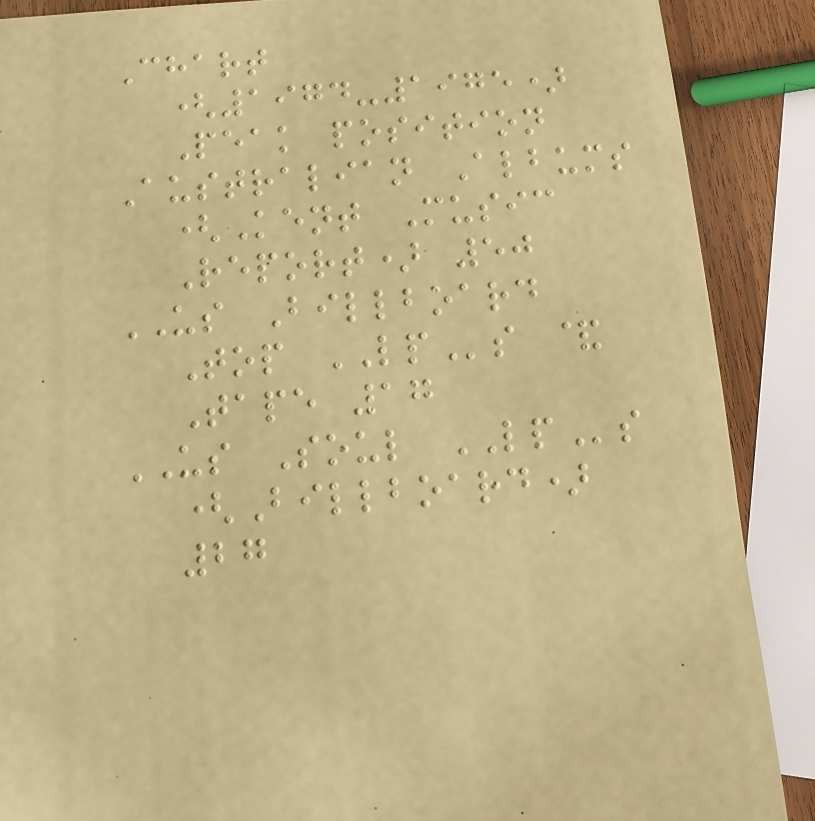Chart
(1974-1975)
Peak position
Australian Albums
(Kent Music
Report) 50
US Billboard
Top LPs &
Tape 17
US Soul LPs
(Billboard)
27
